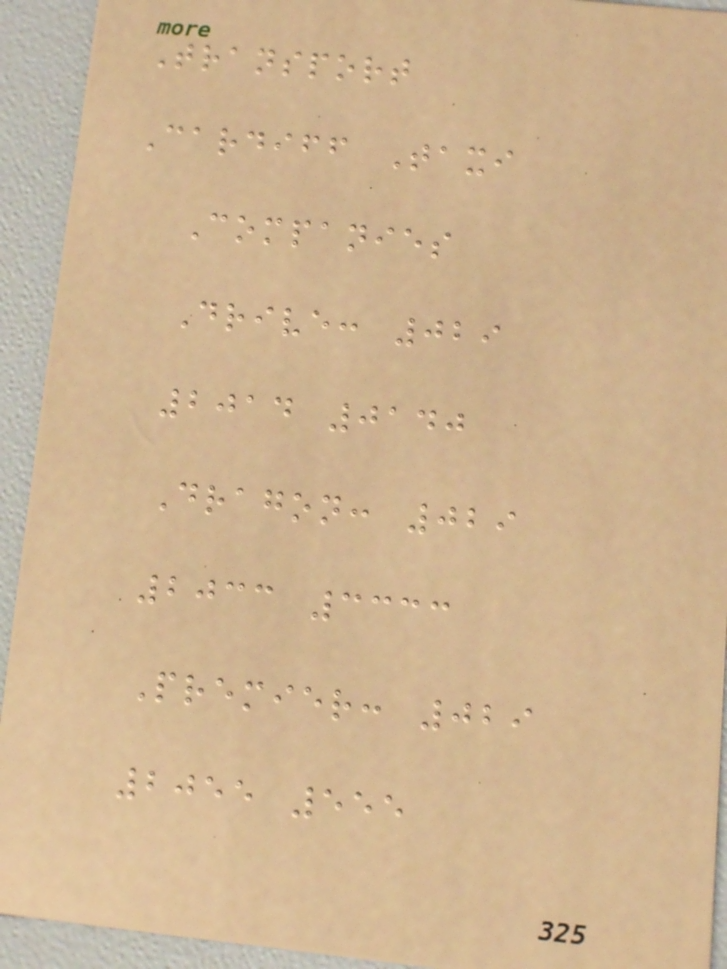Transport
Cardiff Taxi
Companies
Drive: 029
2014 0140
Dragon: 029
2033 3333
Premier: 029
2055 555
